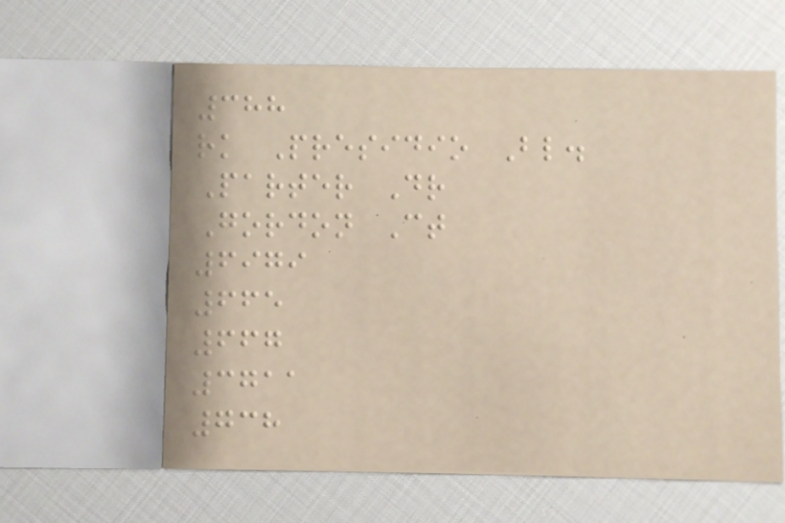388
rk Presidio Bl.
Parter Dr
Gordon Ct
6979
665
667
3711
738
